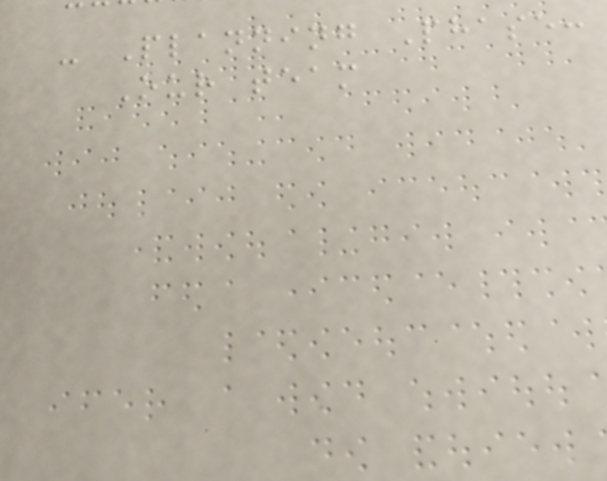- Planning Phase:
Our team
